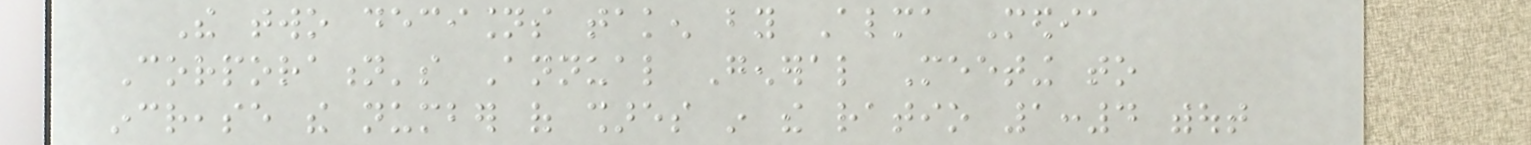The two decisions taken by Alma Media
Corporation's Annual General Meeting to
increase the number of shares in the ratio 1:4 without
